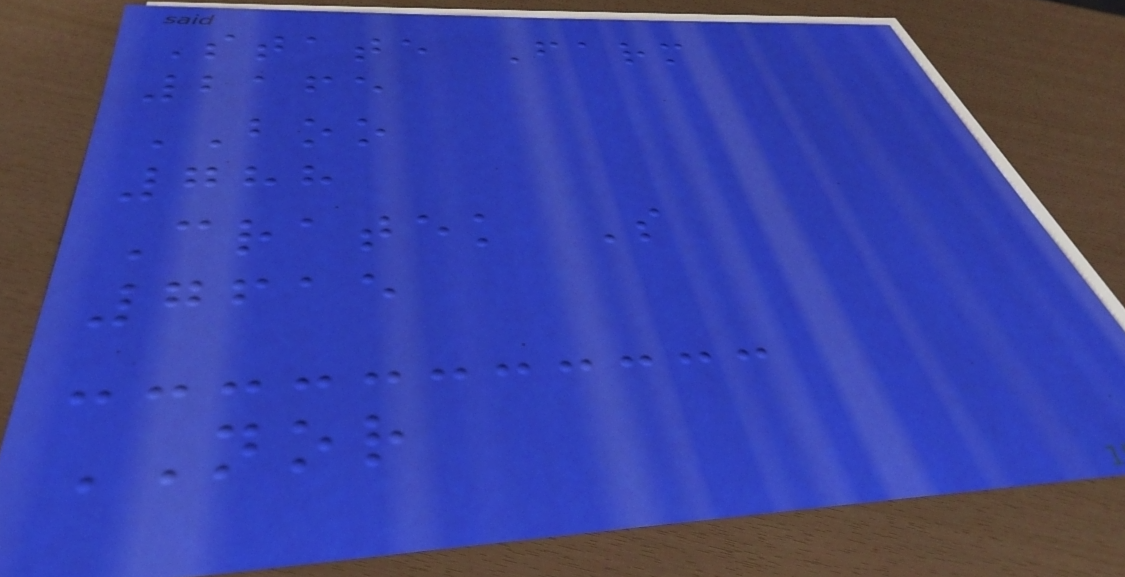State Farm
2165
BOO
788
Cratek S
7615
NOR
